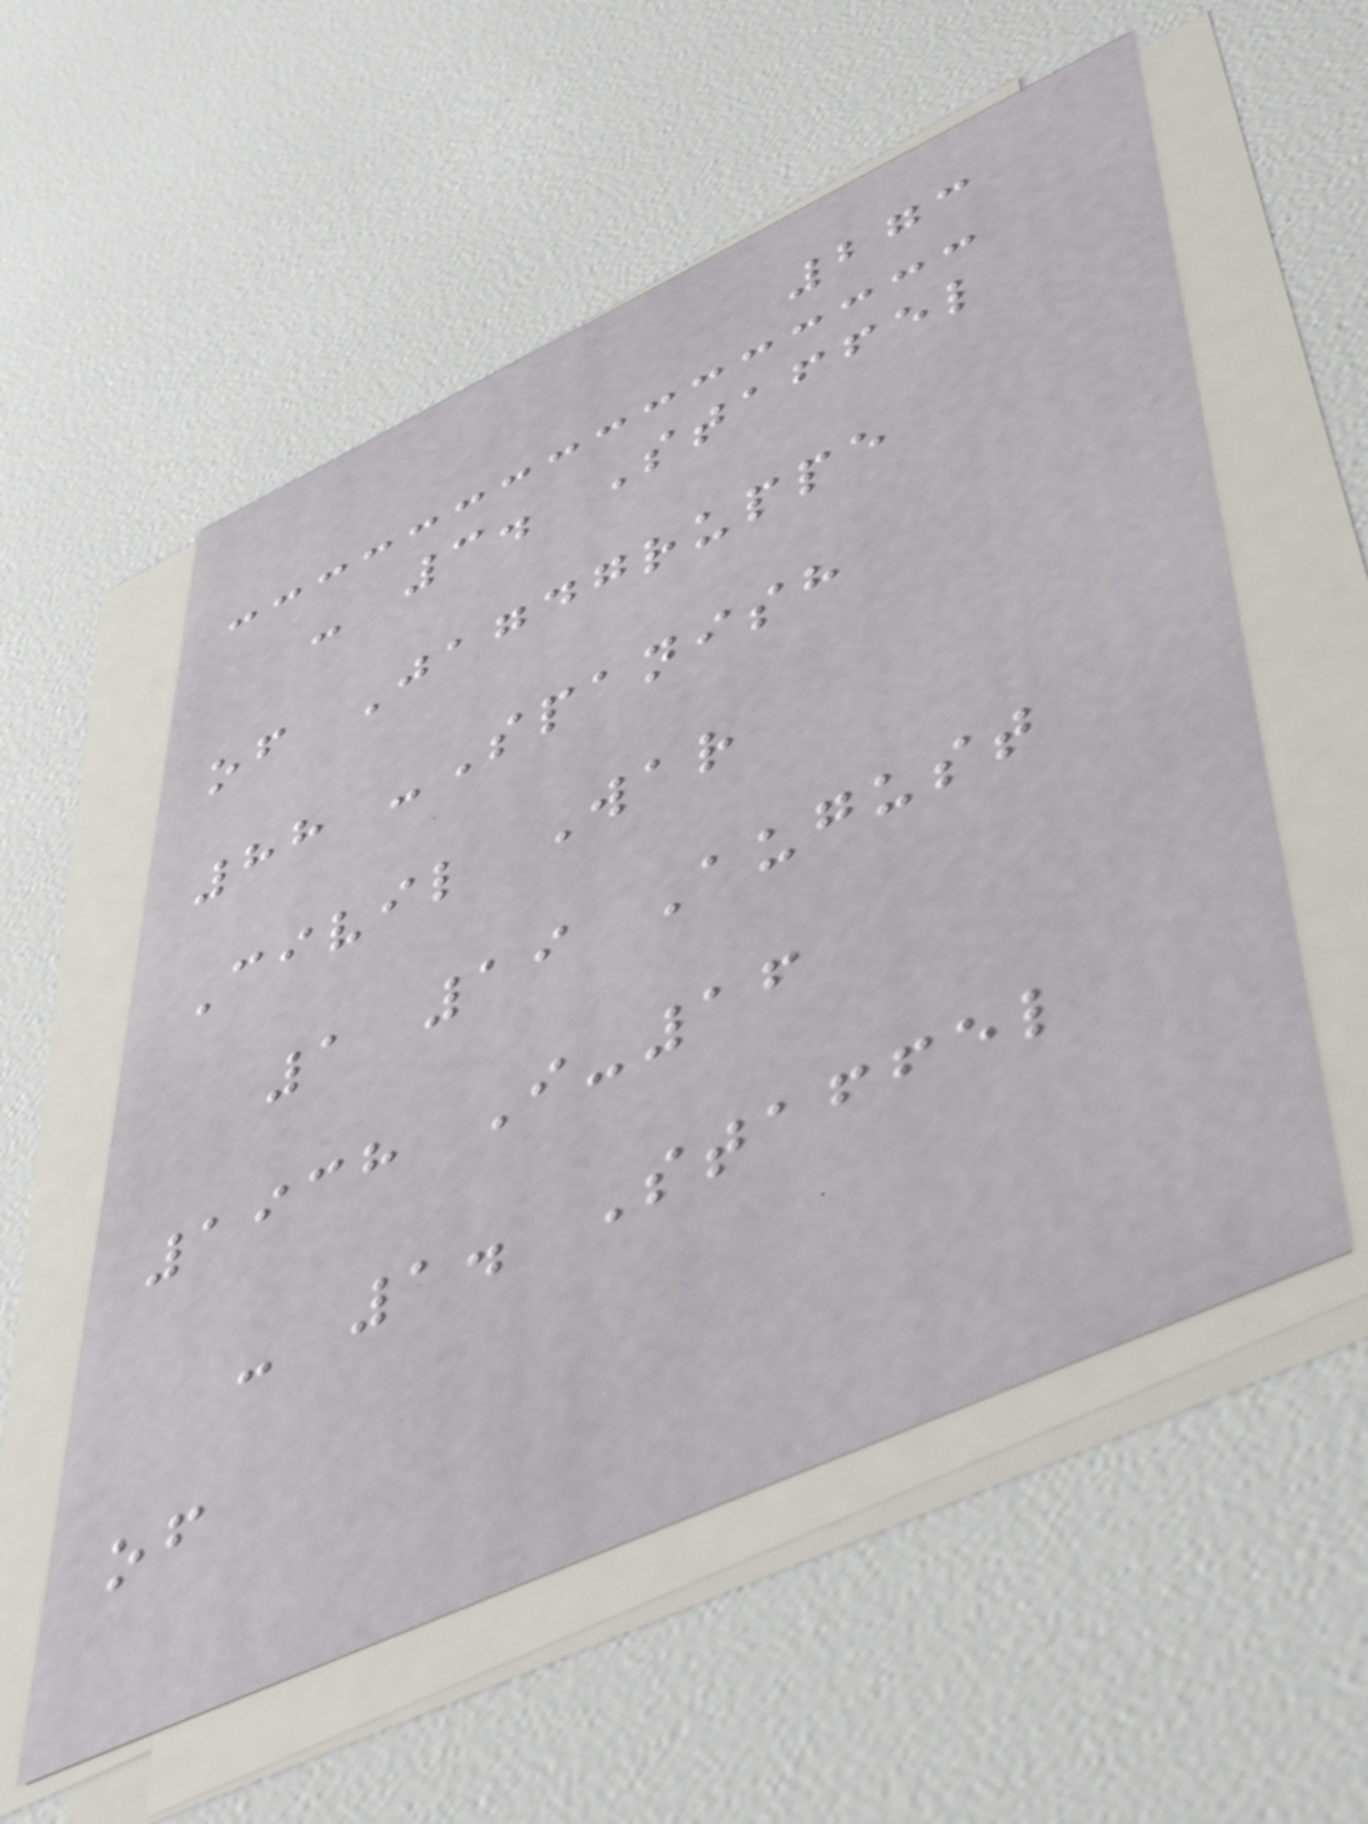273
- 3. Staffel
of Jagdgruppe
88 -Spanish
Civil War
1 19 August
1938 I-16
- 1. Staffel
of
